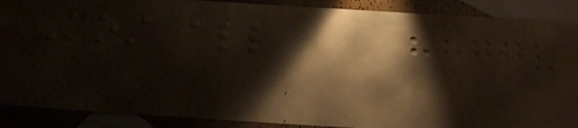Most all
